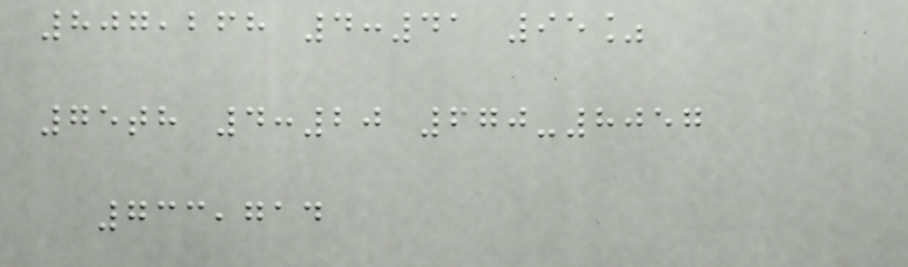807,268 4:41 95%
75th 4:20 670-8057
733,714
